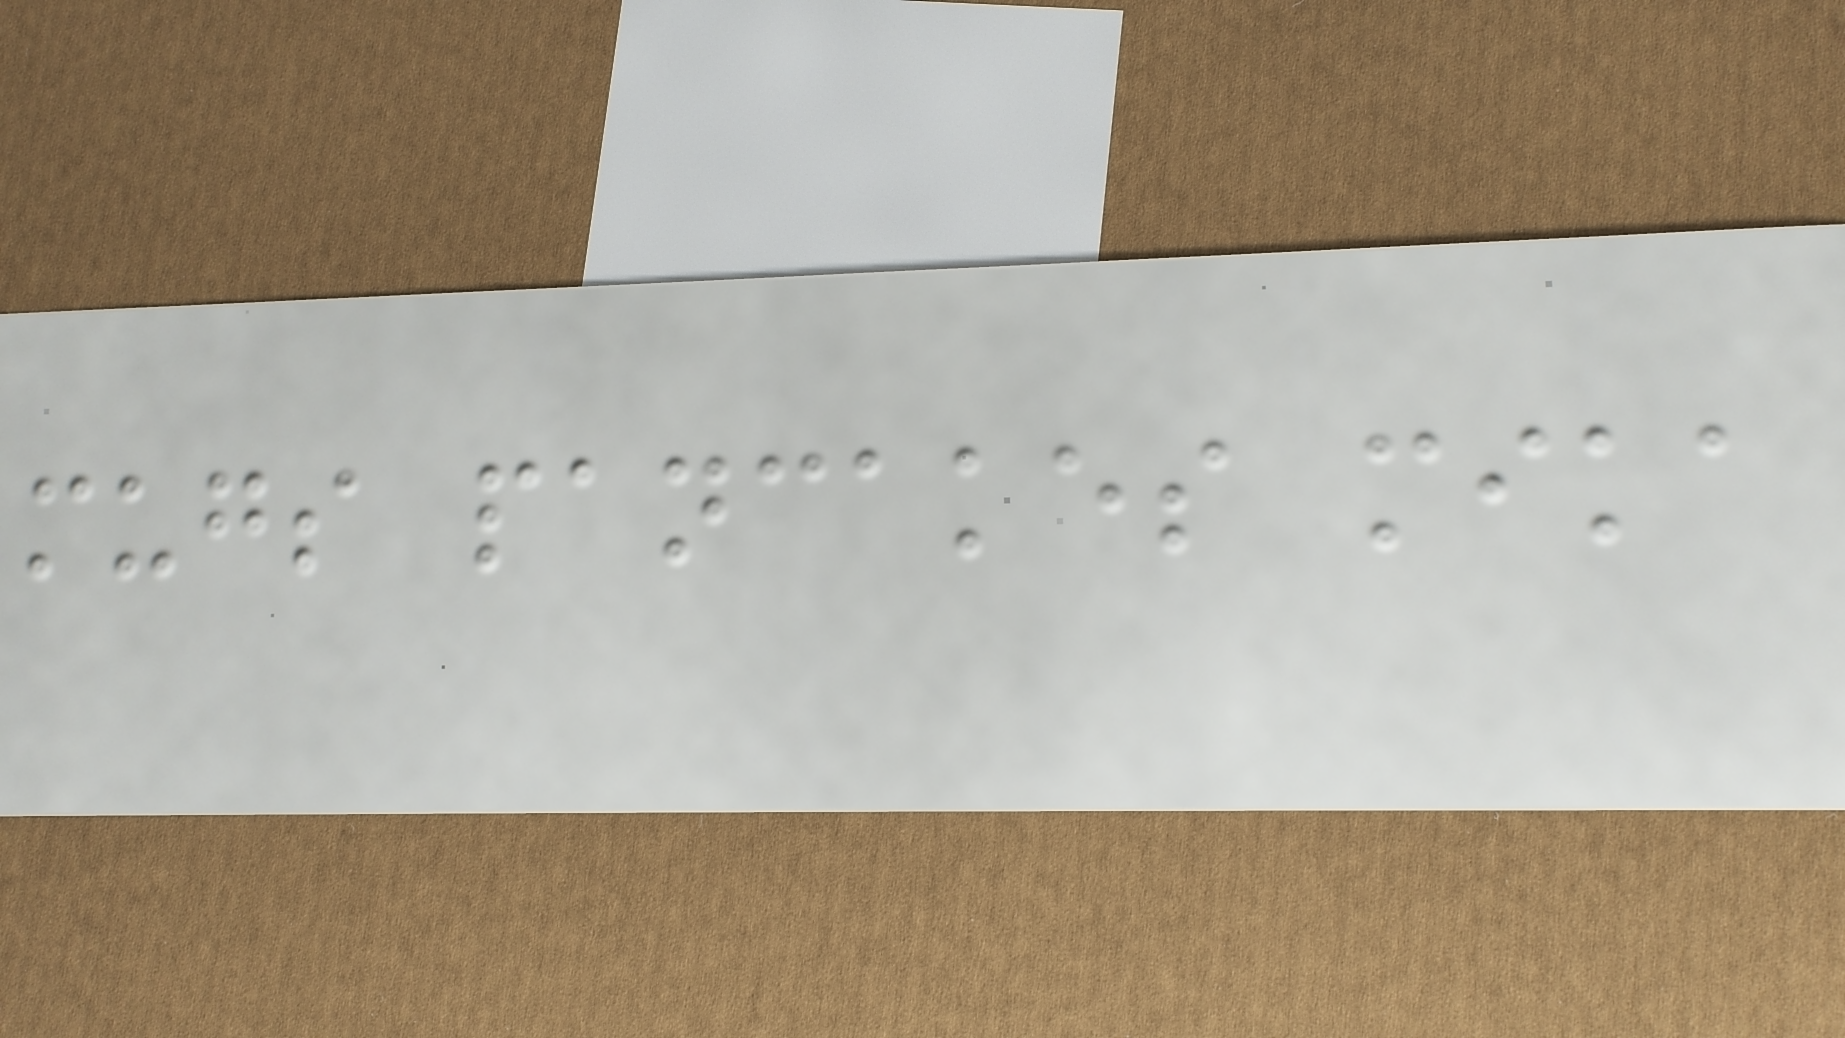mugs pancakes mika
